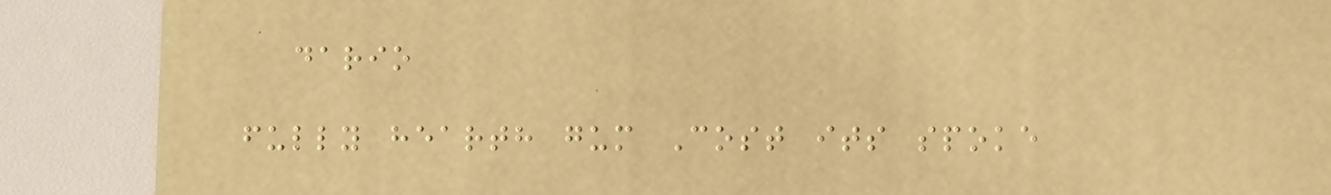dario
fully hearth gum Cost its spoke
